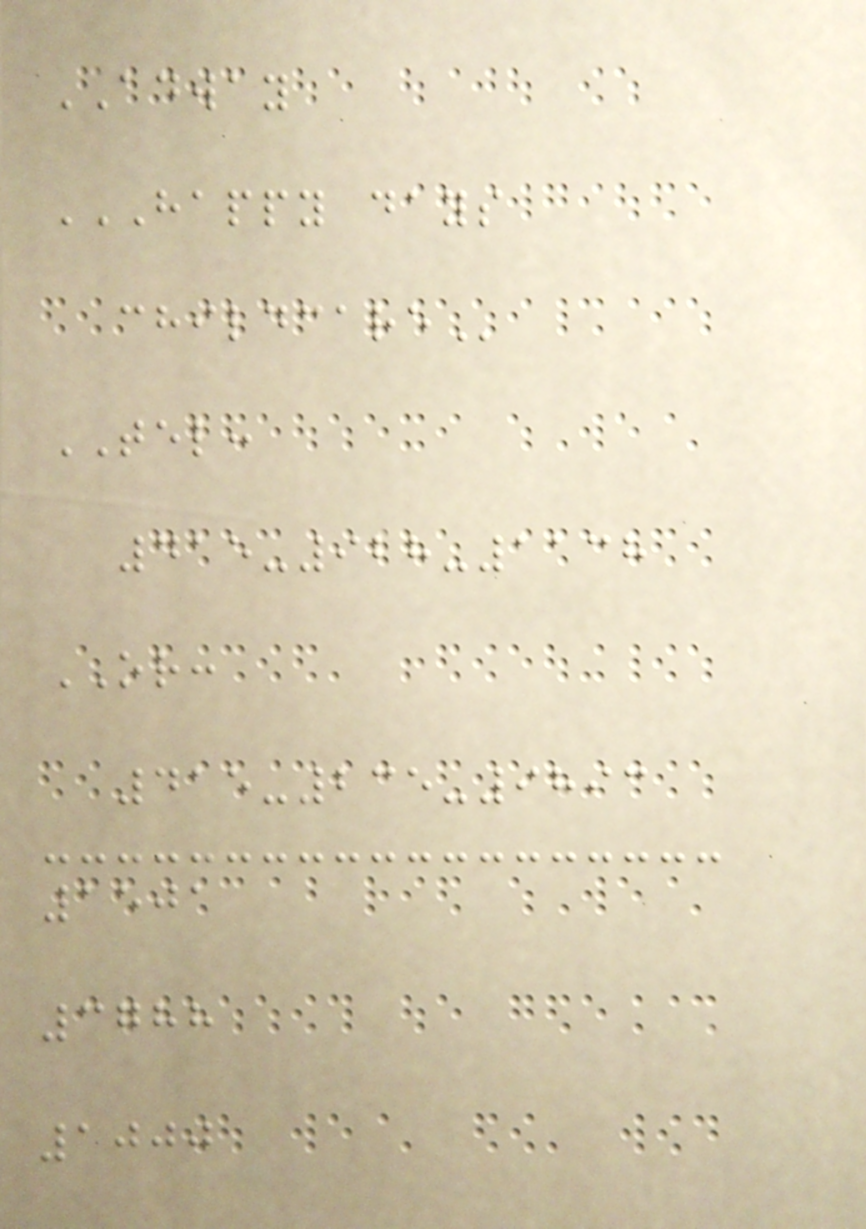ADWAY
HAPPY DAYS
CHILDCARE
TEL:
415-928-1138
OR:
415-235-9893
1501
3788
1000
